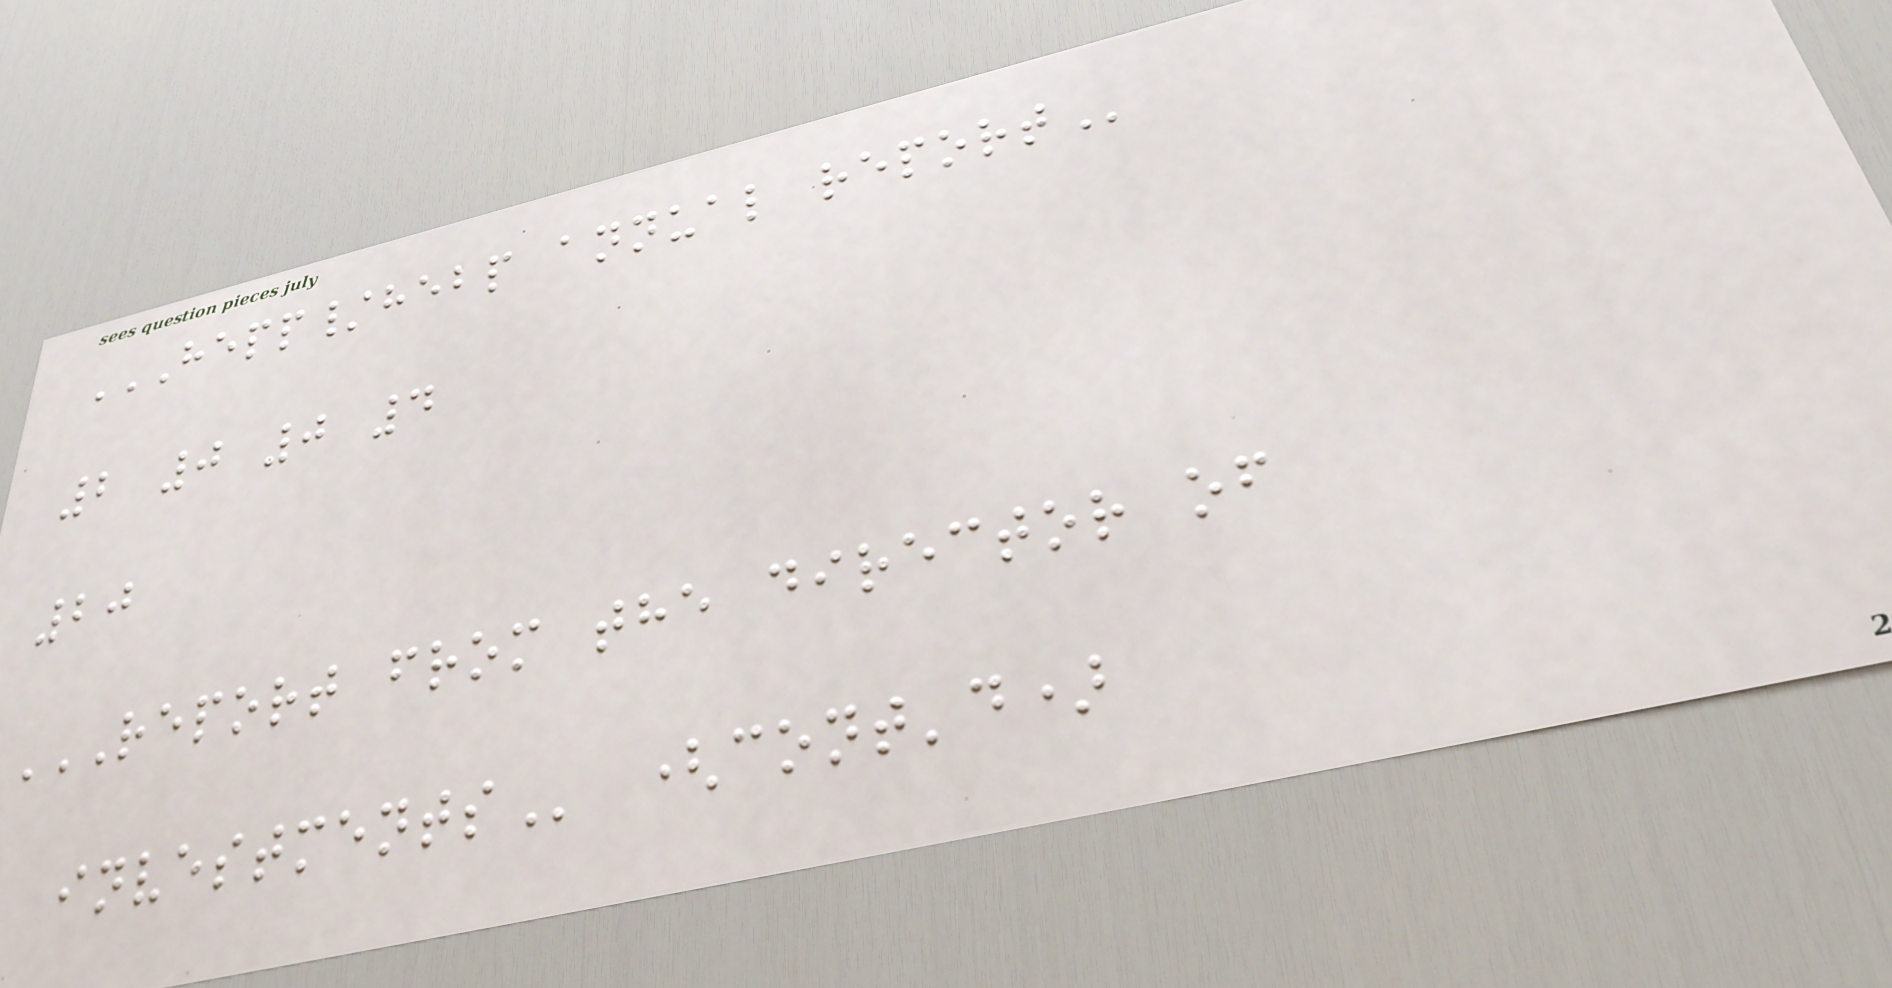HEPP/HEBP ANNUAL REPORT
2 0 0 4
20
REPORT FROM THE DIRECTOR OF
INVESTMENTS (cont'd)
